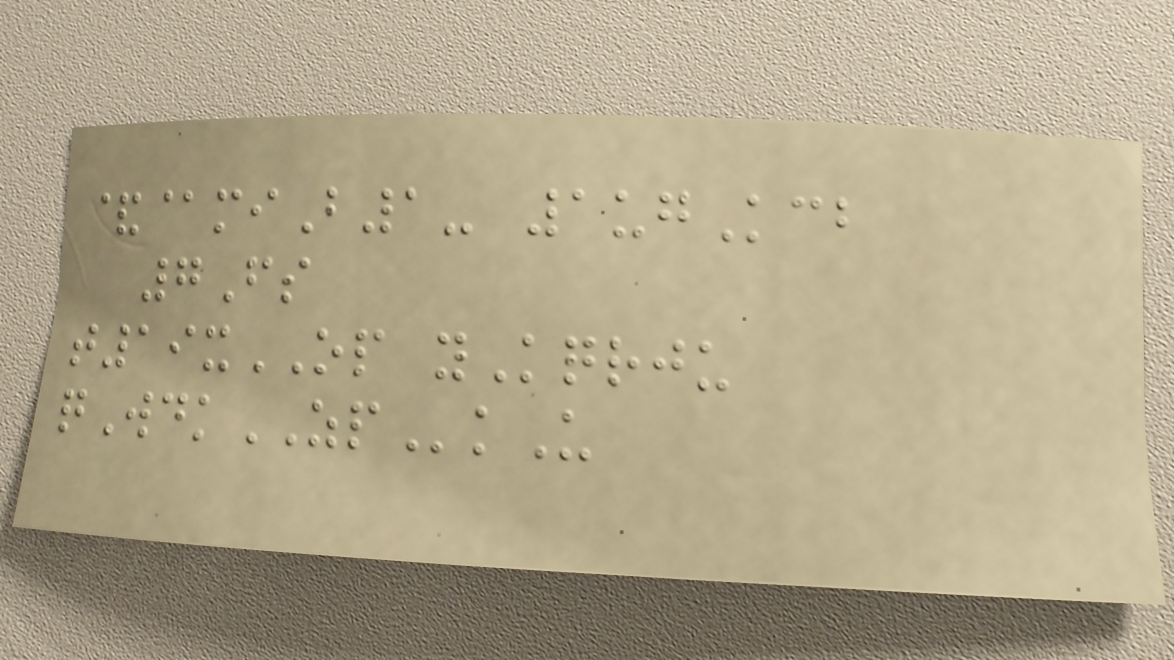&@miB1- 1ugKcb
7Fs
t19xOP yKqrju
qWdkZPkU
